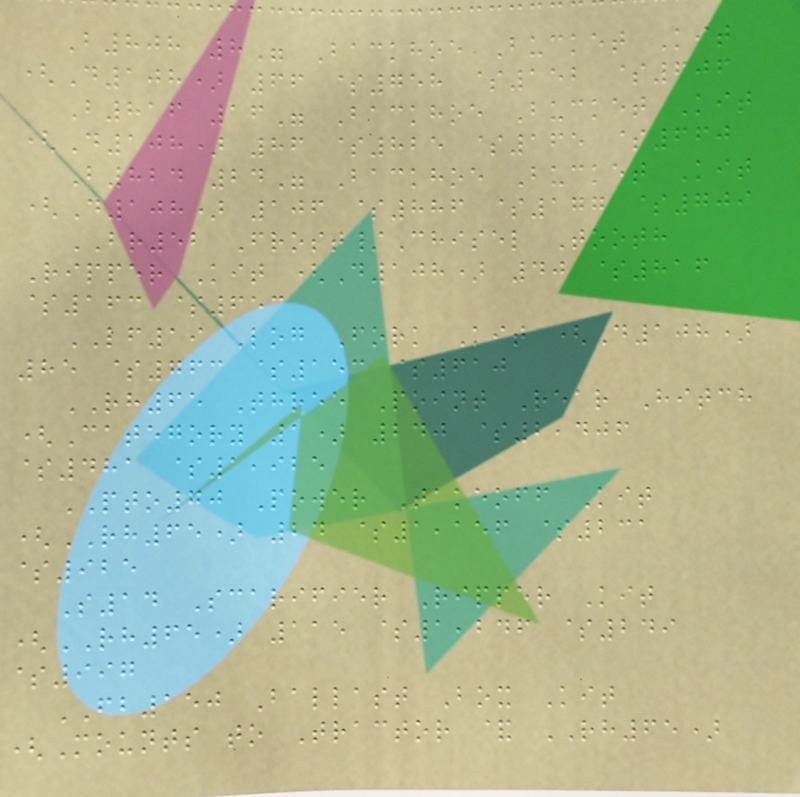B808 8" Backhoe Bucket Kit
(D108) 66 $758 $152 $606
B816 16" Backhoe Bucket Kit
(D108) 86 $825 $165 $660
B824 24" Backhoe Bucket Kit
(D108) 106 $886 $177 $709
BR52 Frost/Chisel Tooth
Ripper Kit (D108) 40 $816
$163 $653
LF19 Log Fork Kit (D108)
85 $763 $153 $610
RH65 Three Point Rear Hitch
(Category 1) 240 $2,406
$481 $1,925
PTO70 Power Takeoff Kit
(RH65) 24 $1,156 $231
$925
S14 Scarifier Ripper Kit
(RH65) 115 $1,246 $249
$997
FB150 Ballast Box Kit
(Mounts to Tractor & RH65)
